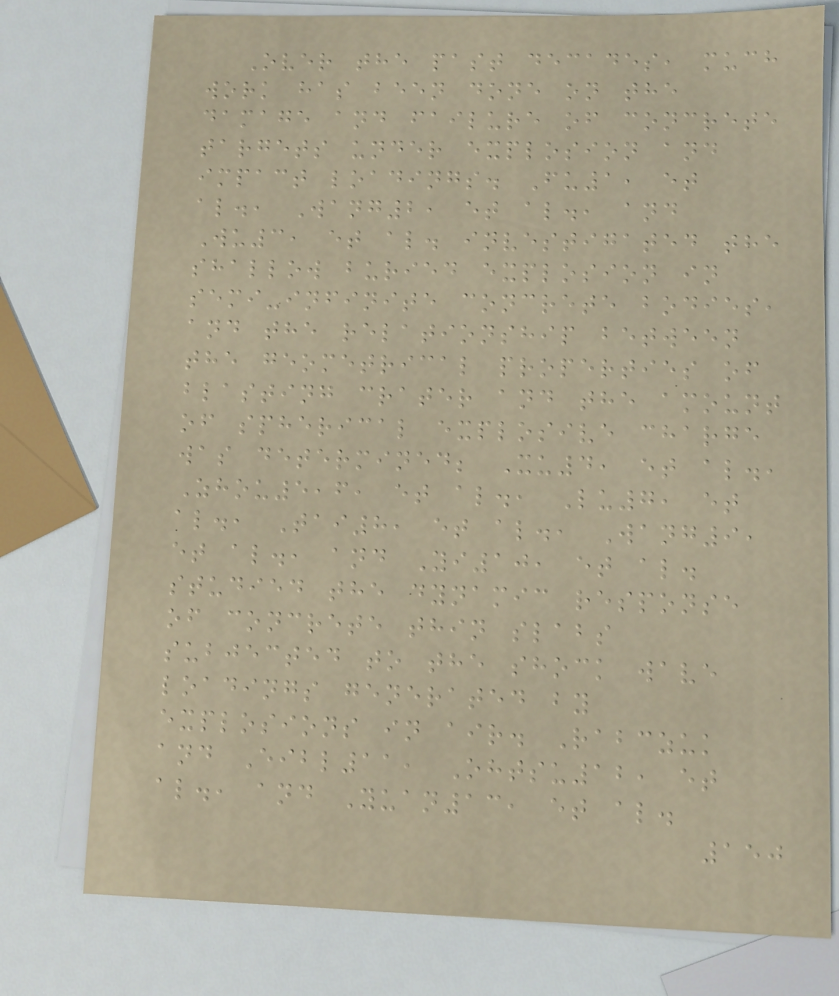Over the past decades, much
work has been done on the
damage and failure of concrete
targets under explosion and
impact loadings. Fu1, et
al., Wang2, et al., and
Wu3, et al. investigated the
shallow buried explosion in
semi-infinite concrete bodies,
and the relationship between
the geometrical properties of
blasting crater and the amount
of spherical explosive charge
was determined; Xu4, et al.,
Zhou5,6, et al., Lu7, et
al., Tai8, et al., Wang9,
et al., and Yi10, et al.
studied the dynamic response
of concrete thin slabs
subjected to the shock wave
loadings generated by
explosions in air. Rabczuk
and Eibl11, Ohtsu12, et
al., and Yuan13, et al.
150
